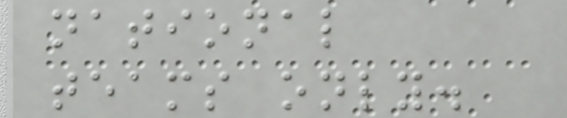national
teams only.
